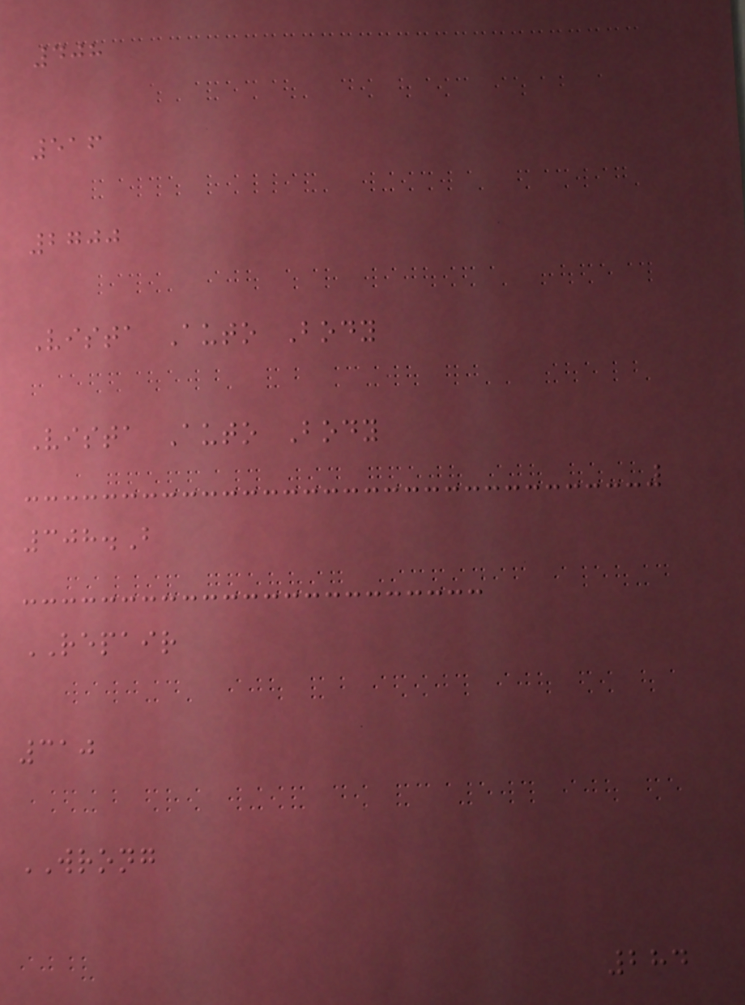408
516
2700
Vista Auto Body
Vista Auto Body
308.B
REPAIR
310
WRONG
284
